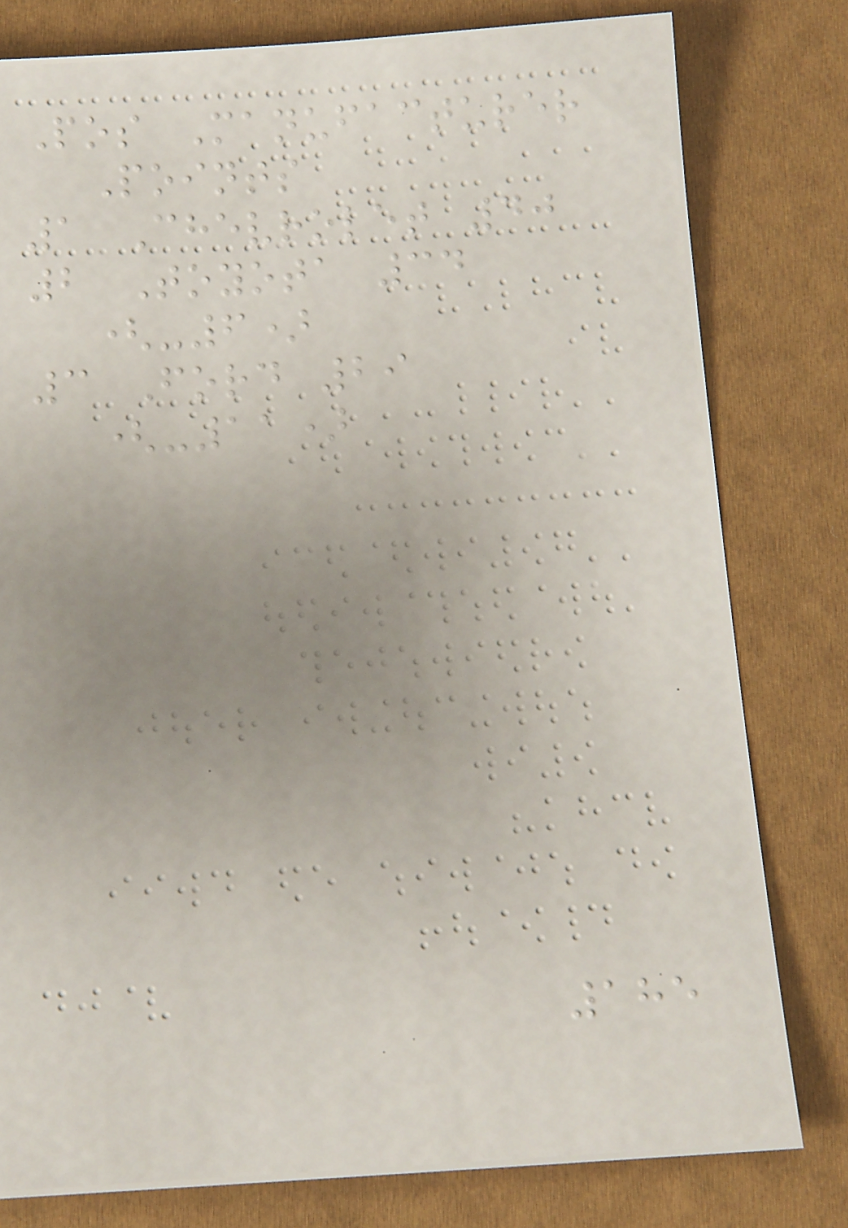Pos Manufacturer
Points
1 Chevrolet 40
2 Toyota 34
(-6)
3 Ford 29
(-11)
185
